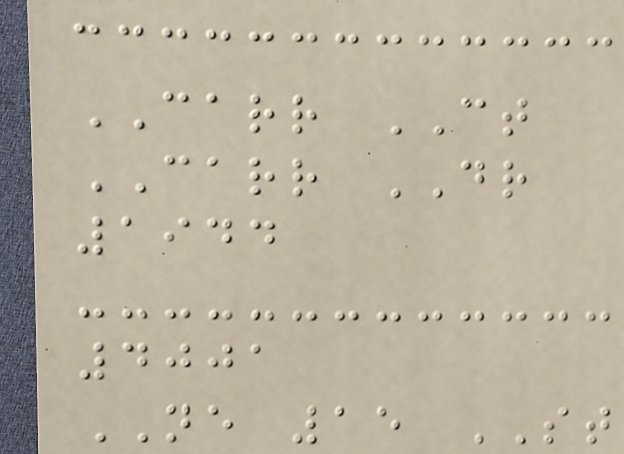CARR CT
CARR DR
1944
4001
NE 15 ST
